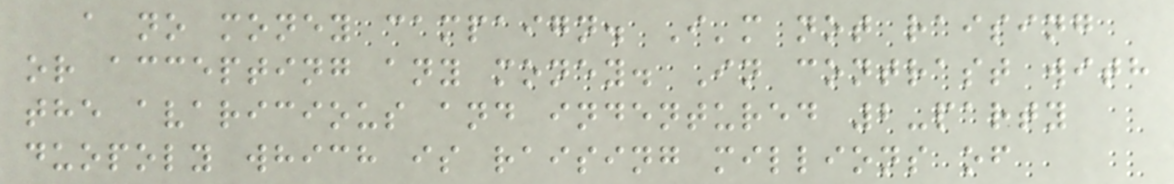a no money campaign. I'm not raising
or accepting any money. In contrast with
the avaricious and indentured 2-party
duopoly which is raising millions of
